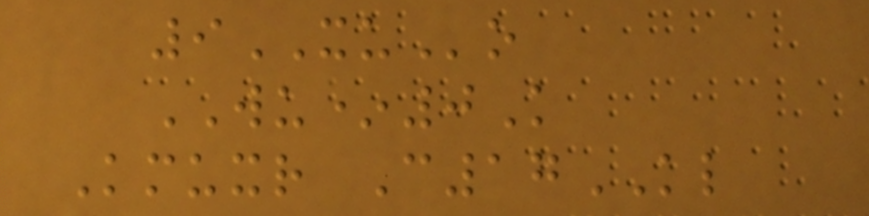9XUo
WU*0K
Kmuxr C17KL
